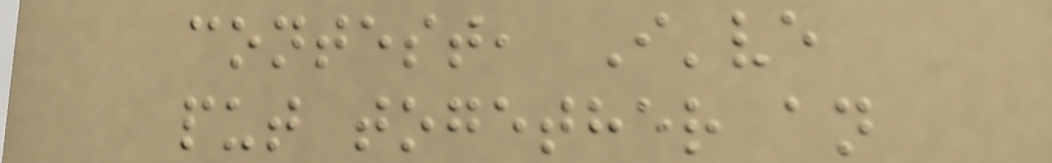contest, I've
put together an
